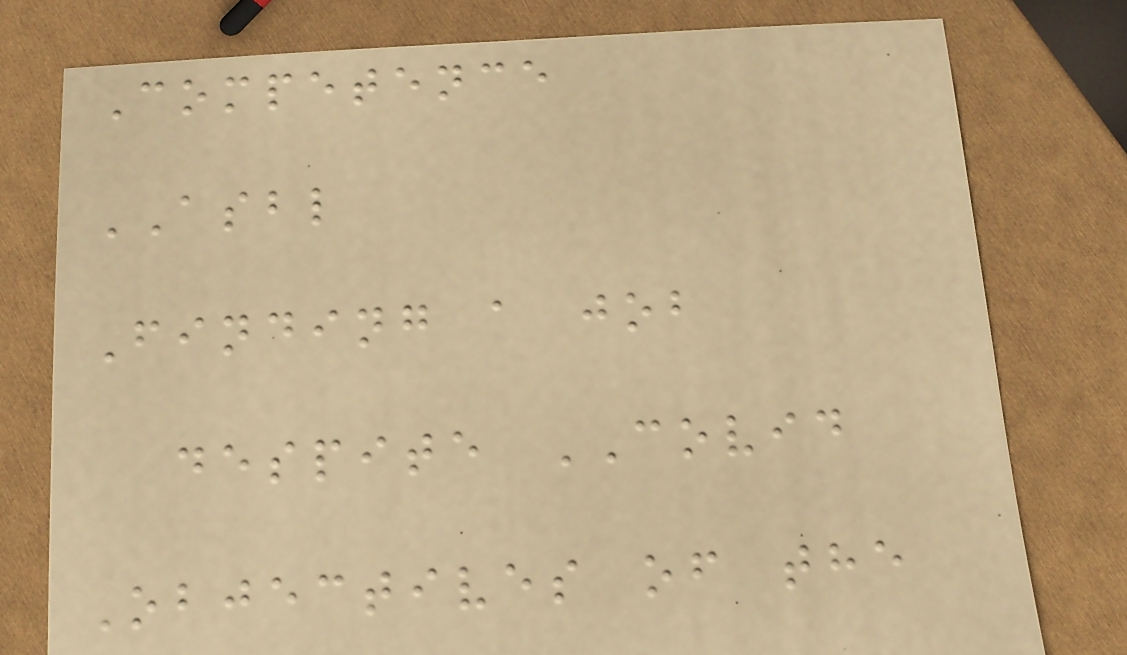Competence
ASBL
Finding a job
despite COVID
Objectives of the
